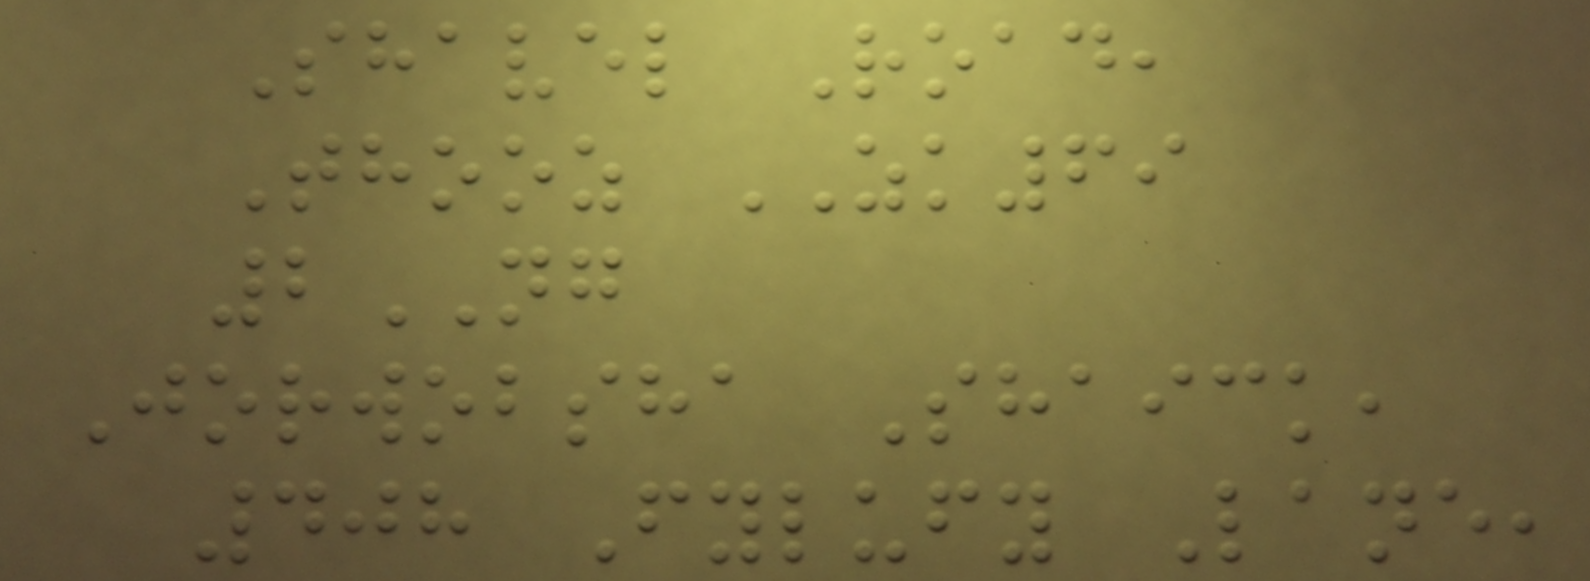Shavel Road,
Thooz ZK69
2NG
Jorwobsha Shaick,
408 Fylufy Lane,
